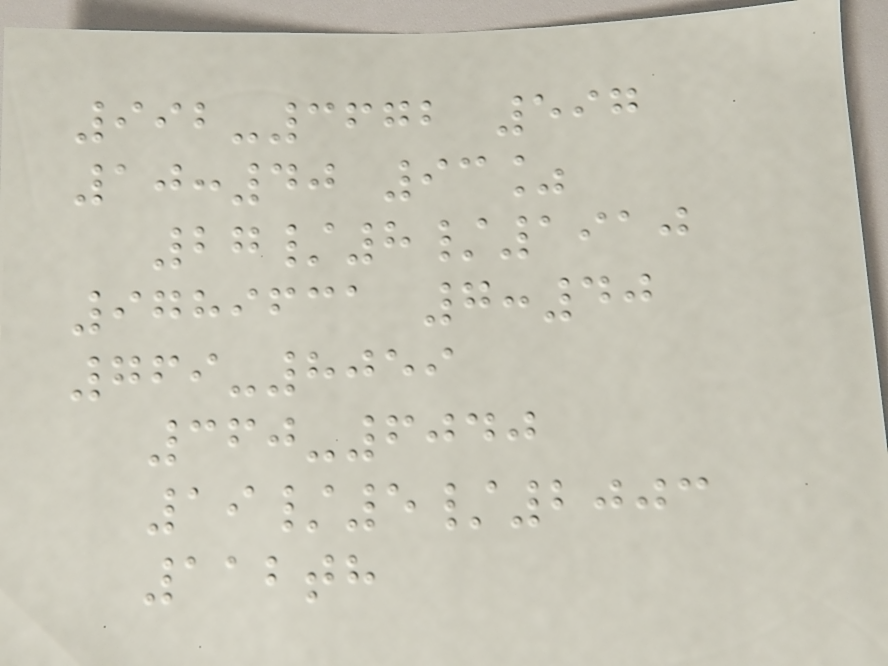992-3672 597
10:40 93%
27/8/1910
9789631 7:40
769-8059
360-6040
19/5/2003
112th
